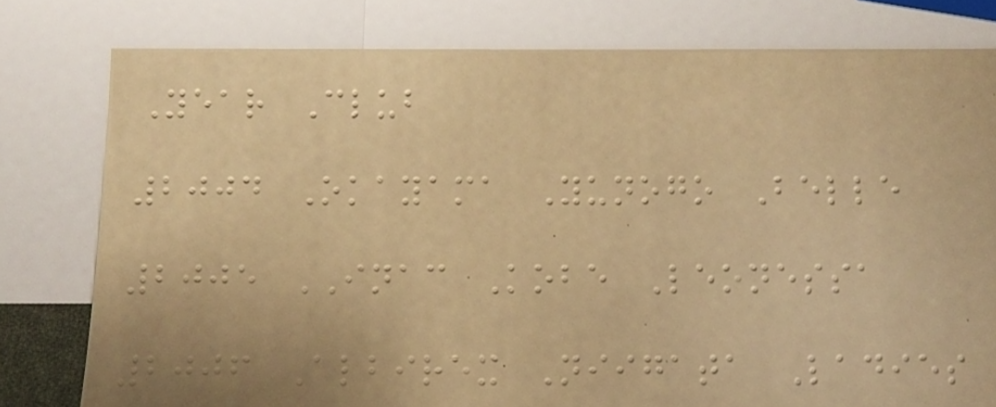Year Club
2004 Okayama Yunogo Belle
2005 INAC Kobe Leonessa
2006 Albirex Niigata Ladies
